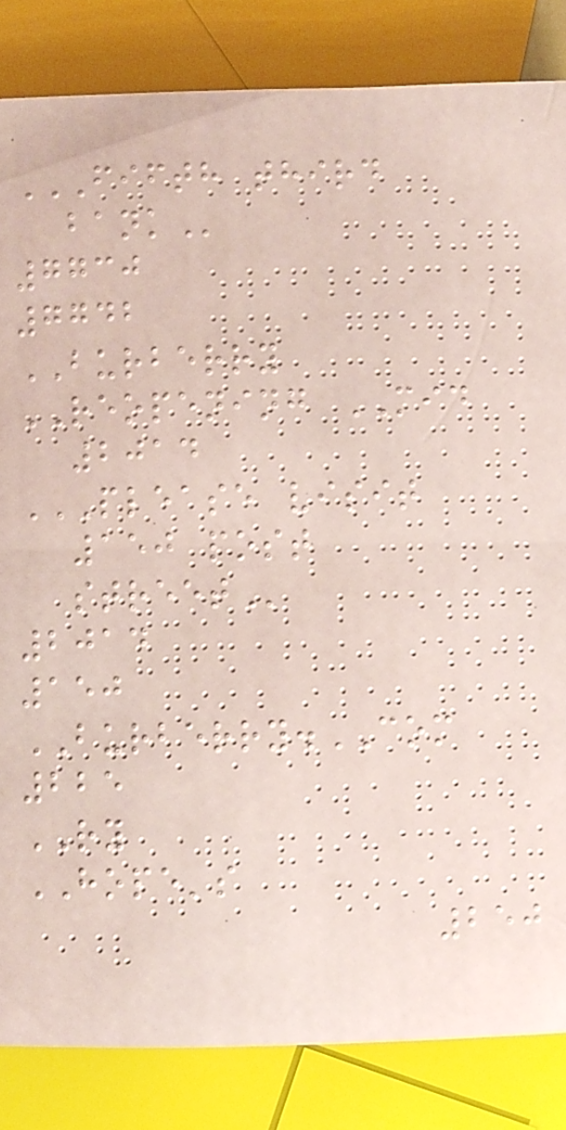FIFTH THIRD
BANK
7730
7742
BURBERRY
REOPENING MID
2014
PLEASE VISIT
150 POST
STREET
2014
150
BURBERRY.COM
225
RY
HOPE's
250
